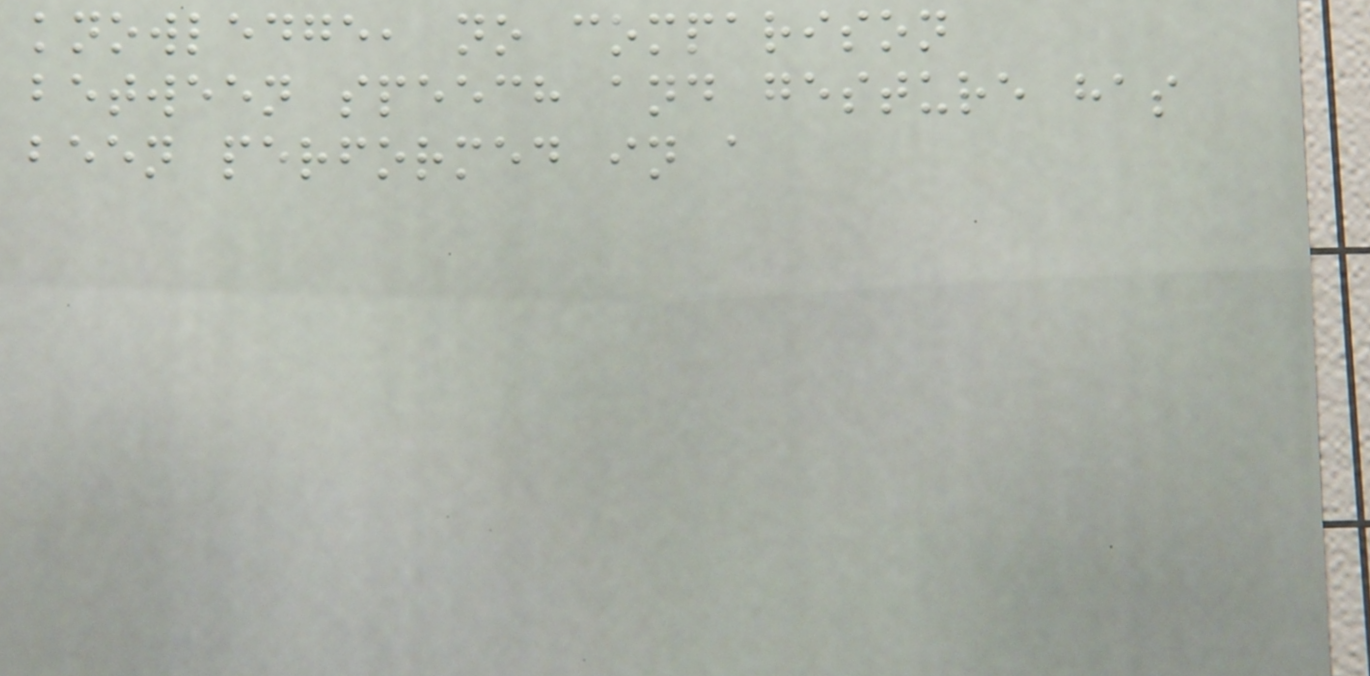knowledge, no comparison
between speech and gesture has
been performed in a
